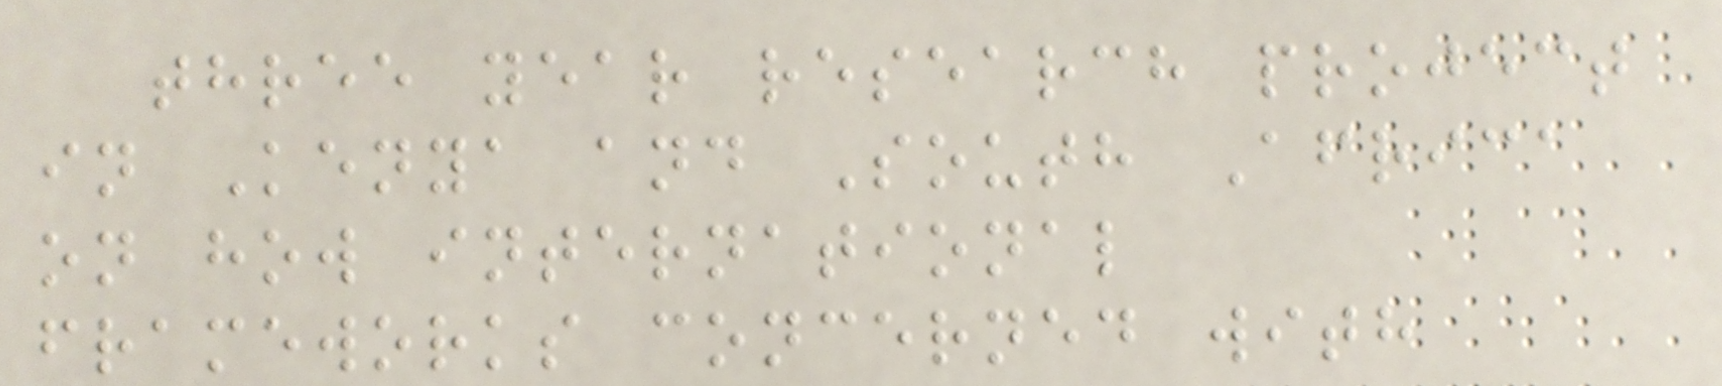three year research project
in Kenya and South Africa
on how international
frameworks concerned with
